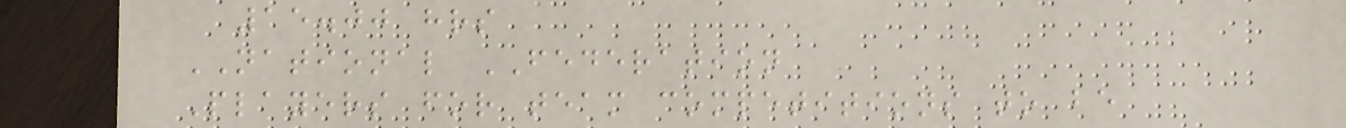15.00 hrs
NATIONAL FEDERATION
Players for team competitions to be
